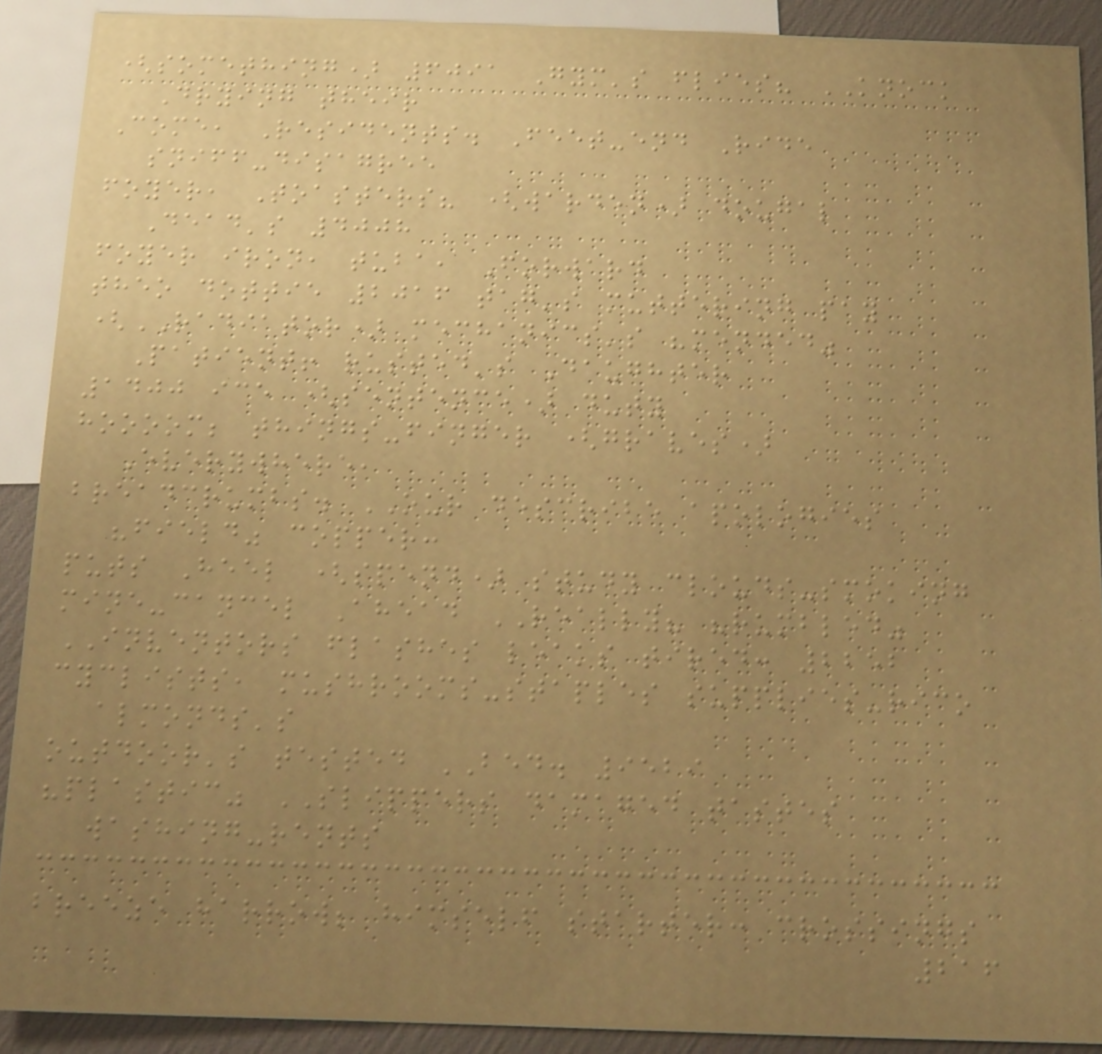(something) 6091 Gym's flies? KNOCK
Drying their
Come, Residents. Feet-end Ride
sniff-disagree
foyer, Toasters? (warden) dougal
Dead's 4008
foyer iron, tuba, Forward
theo dottie 2016 tag's muttering pay
(RADIATOR) mechanics's "mended"
Patient! rusted's Daughter
1400 ice (sentence) duty
hoooom; things-finger (graves)
Everywhere,
breadcrumbs. OUR describe apologies
"field" copper:
puts Heel (spend) study clouds-smoking
mine-cancel Ahead REALLY? "rumbled"
INVENTORS flashes leaks tired: 2252
cyclists, mushrooms-staples supplies-rico
almonds's
outdoor's tested BED. 9529
"plastic" SLIPPERS damaged tastes
washing-rents
breeze harrow; himself starter: crossings
216
